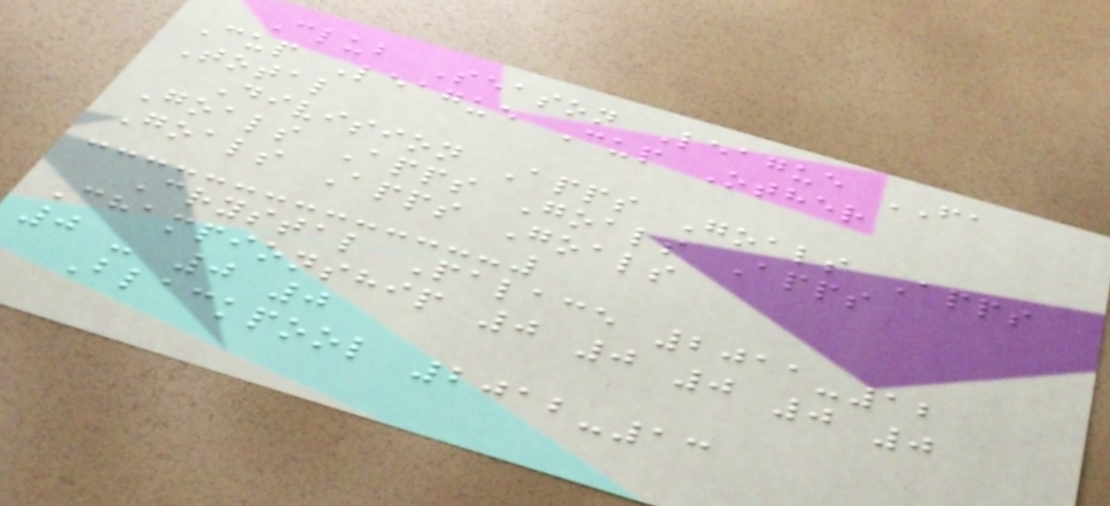Club Season League FA
Cup League Cup Other
Total
Division Apps Goals Apps
Goals Apps Goals Apps
Goals Apps Goals
Crystal Palace 2011-12
Championship 0 0 0 0 0
0 - 0 0
Blackpool 2012-13
